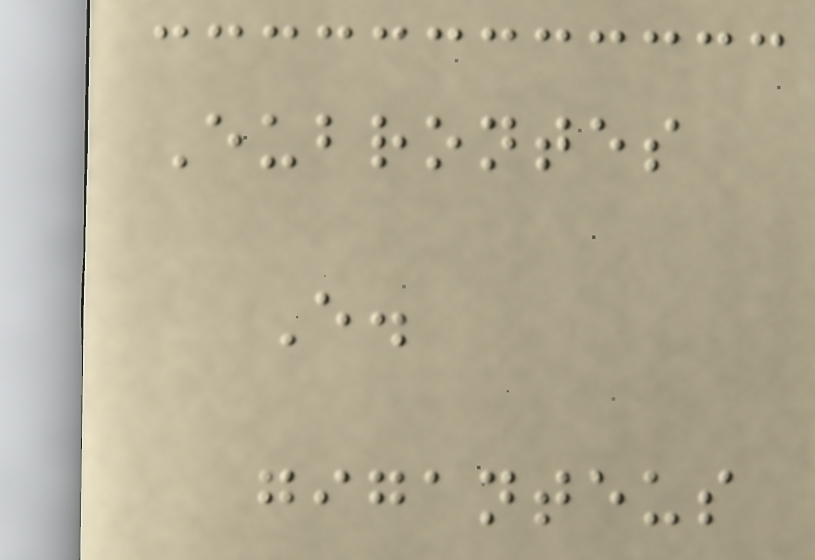Eubrontes
E.
giganteus
